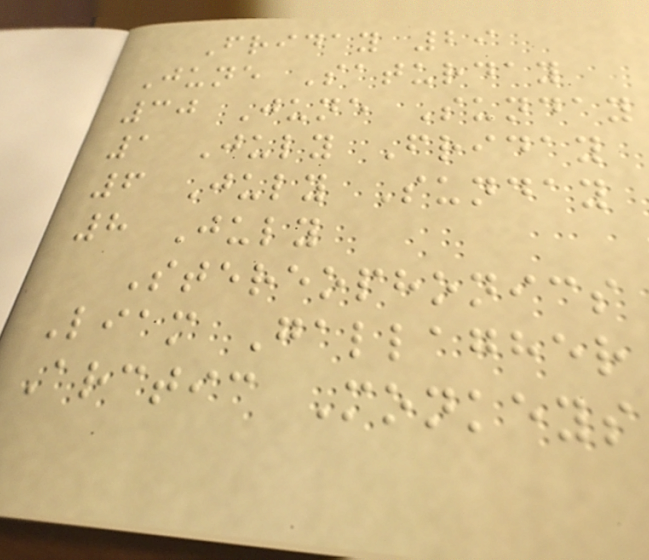Friday 29
June Saturday
30 June Sunday
1 July Friday
6 July Sunday
8 July
Stereophonics
Liam Gallagher
Arctic Monkeys
